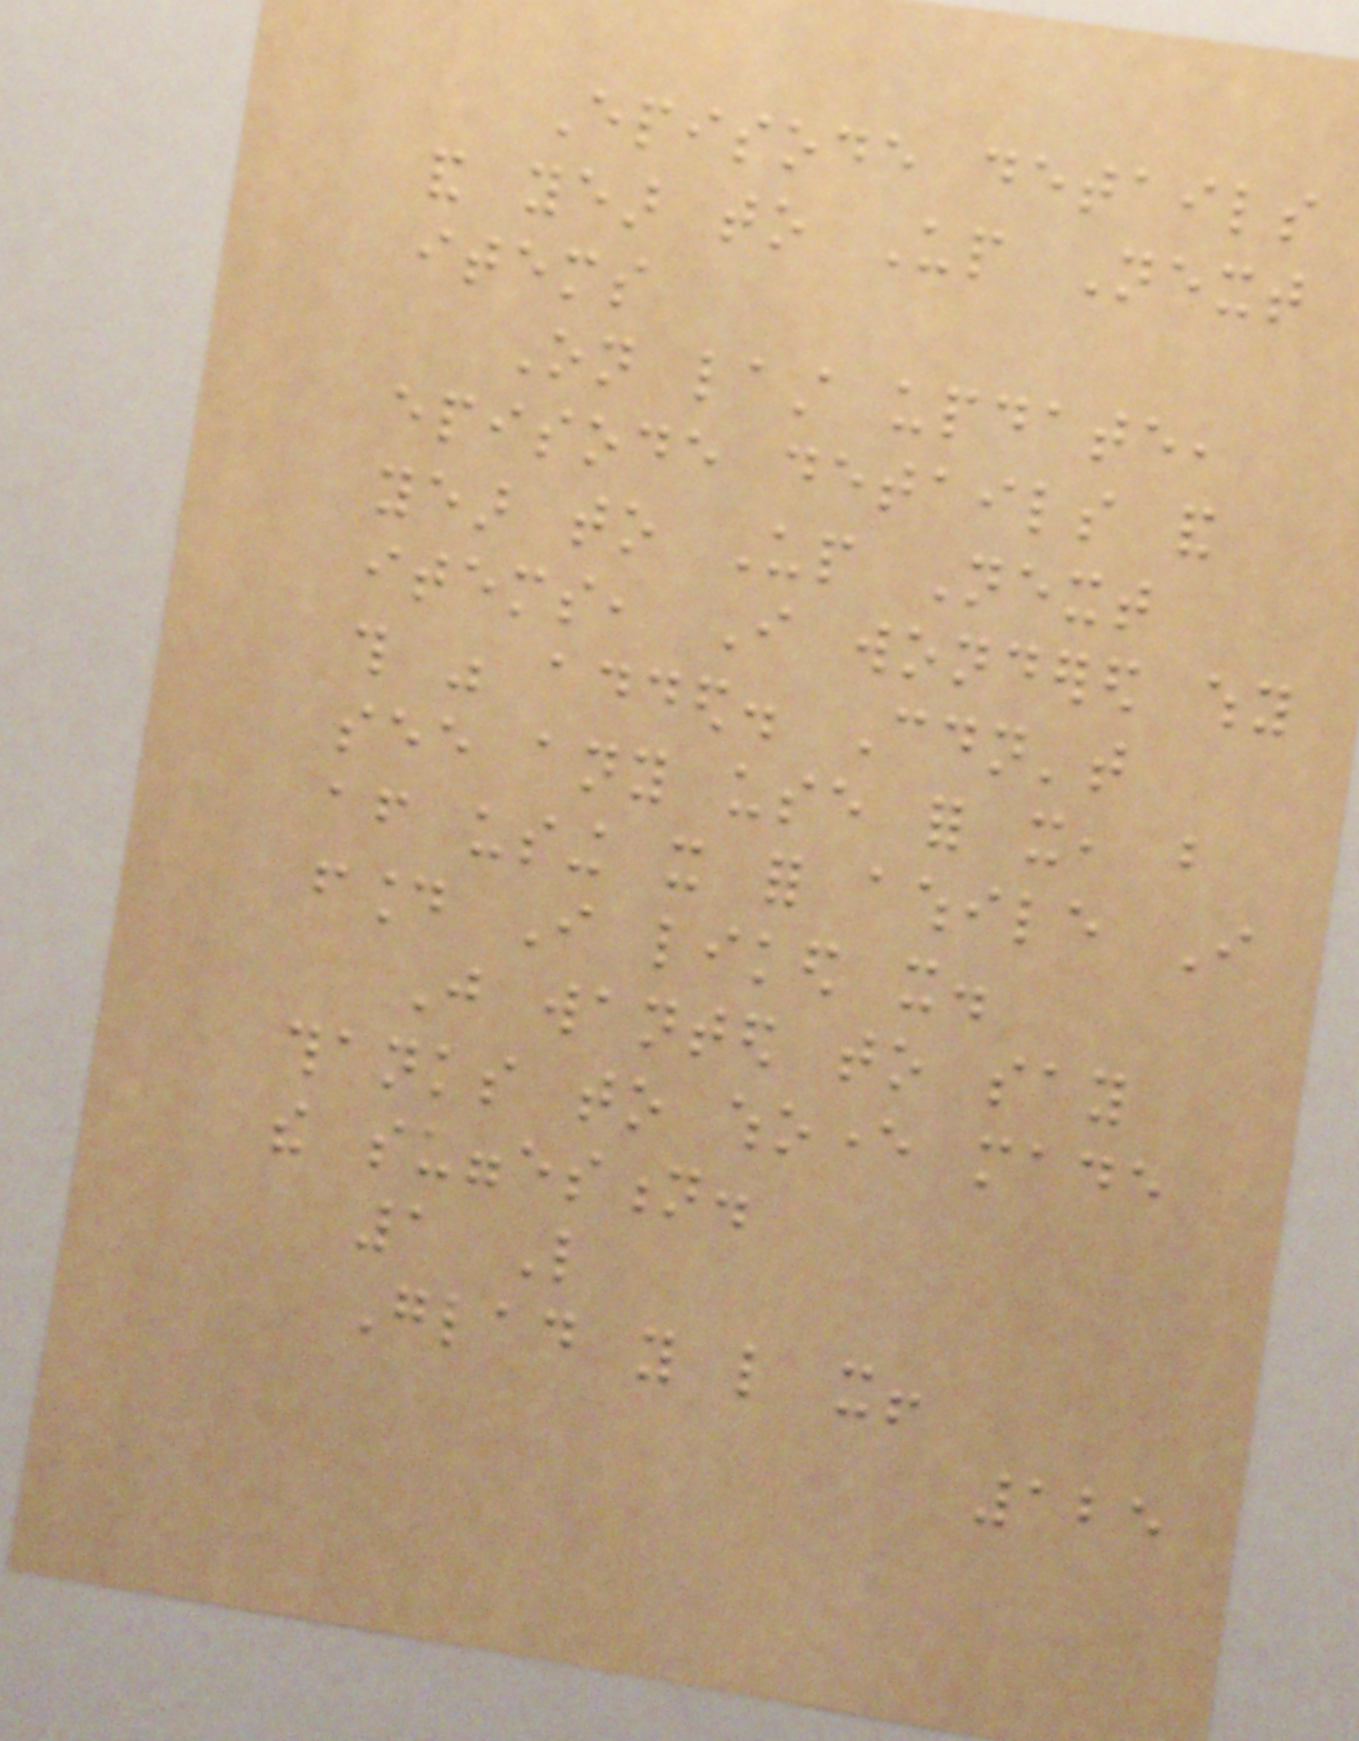Episode details
and year to Up Next
items
On last update,
episode details and
year to Up Next
items, I wondered why
this was added. Couldn't
see any use for it, but
after using it for awhile I
found I liked it.
Just wanted to say
thanks to whoever made
the suggestion.
1 Like
Glad you like it!
125
